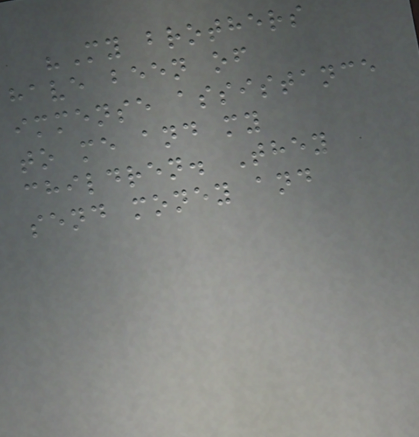"My brothers
have been of
immense assistance
to me and my
children. They
send money and
